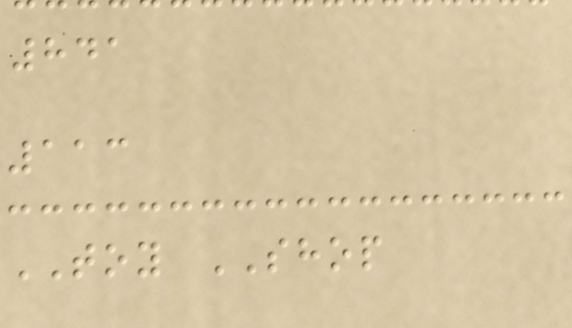841
113
TOY SHOP
